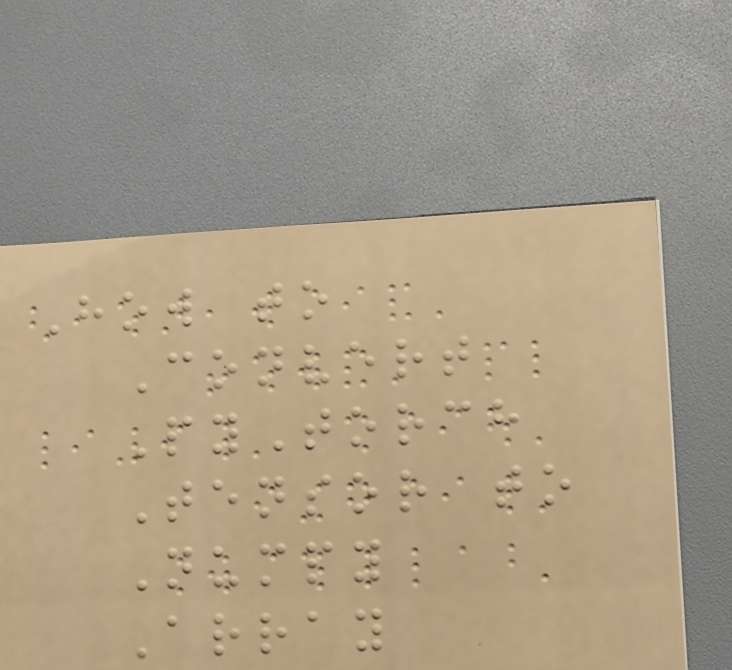How to
Convert
PyTorch
Tensor to
Numpy
Array
